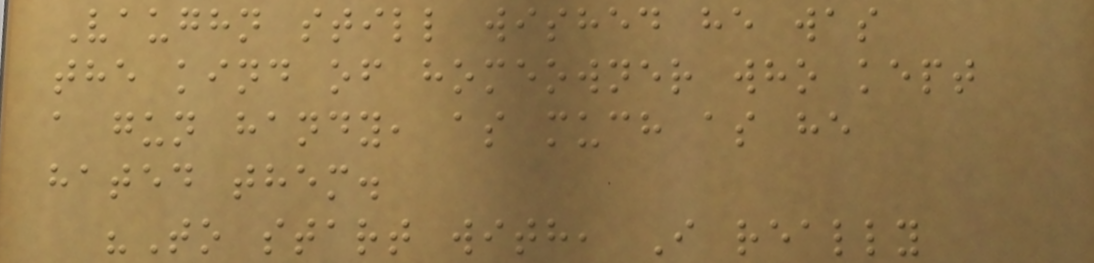Vaughn still wished he was
the kind of homeowner who kept
a gun handy, as much as he
hated them.
"To start with, I really
